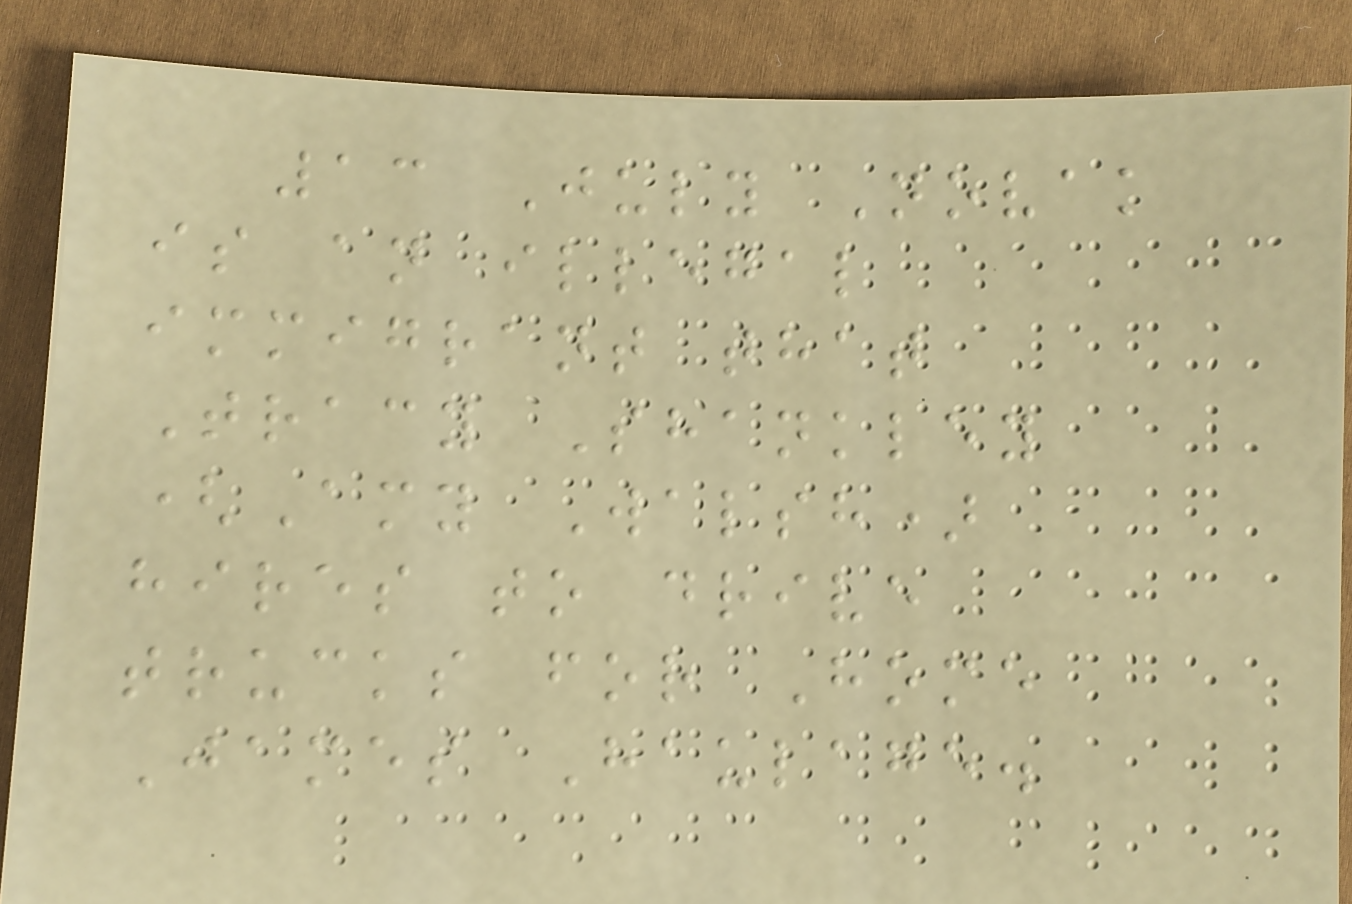13 July Novak
is an illegal
immigrant that
Tracy Shankley
(Amy Walsh)
hires to drive
trucks for Home
James Haulage.
